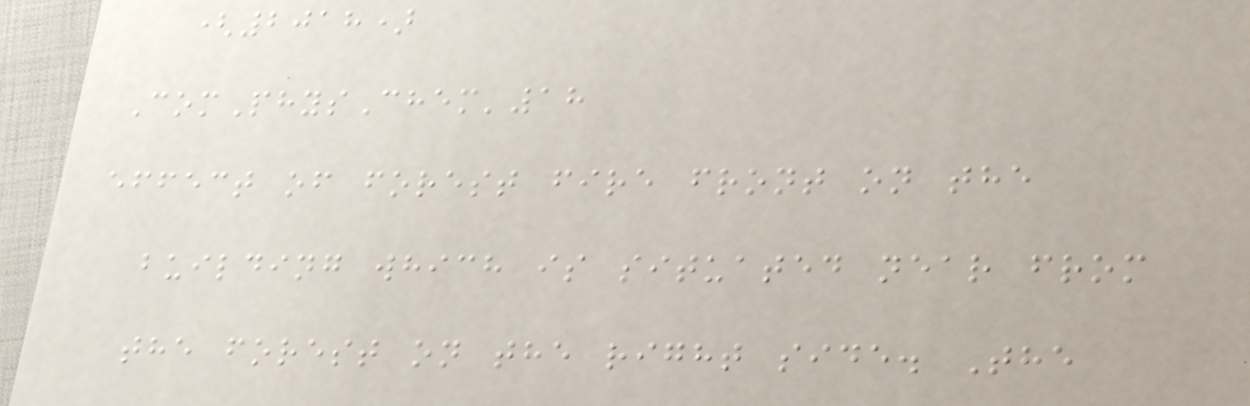(2018)
ComPhysChem'18
effect of forest fire front on the
building which is situated near from
the forest on the right side. The
